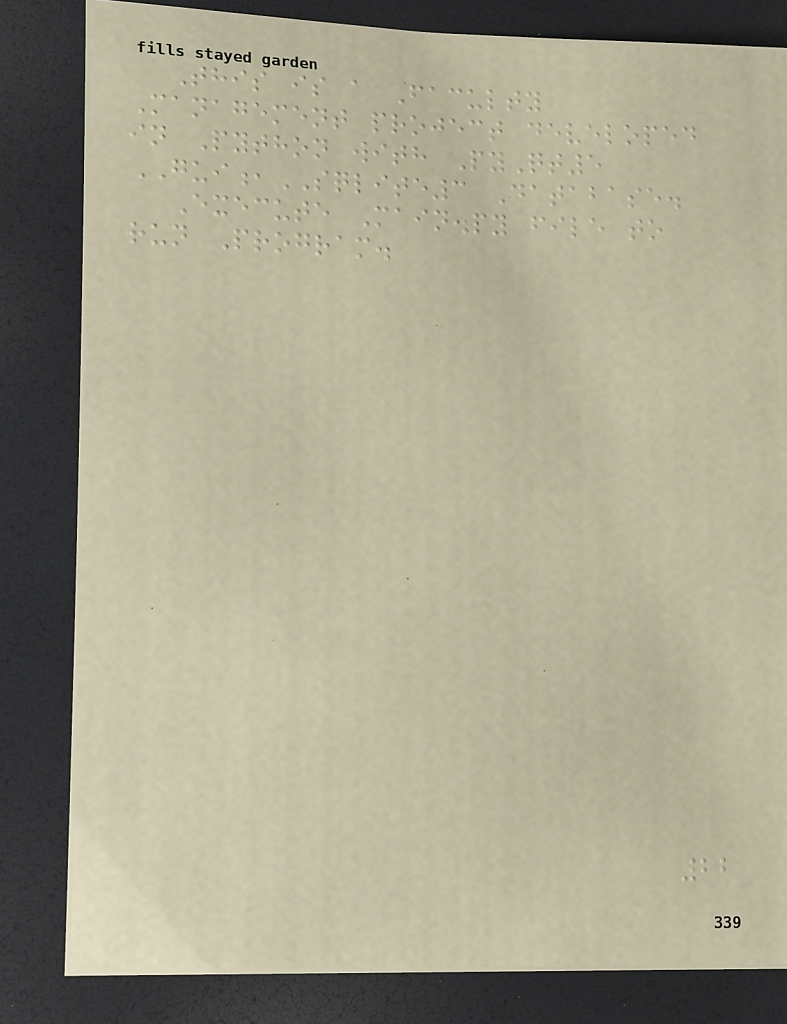This is a Faculty
Management project developed
in Python with PyQt5
GUI,SQLITE3 Database.
Execute Main.py file to
run Program.
22
